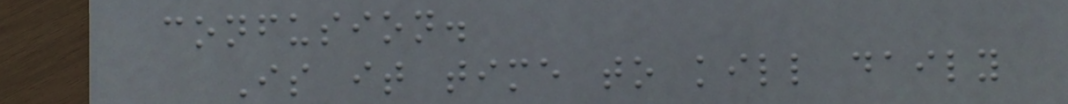confusion.
Is it time to kill daily
